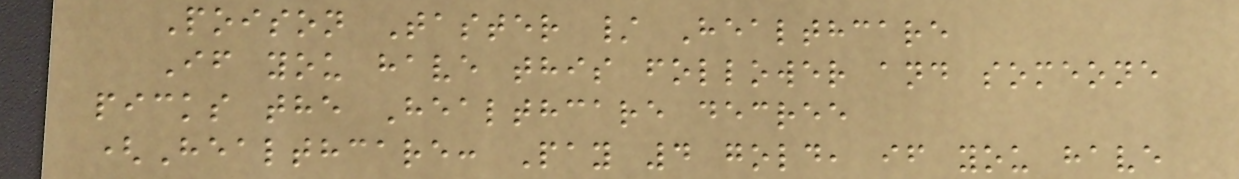Poison Taster / Healthcare
If you have this follower and someone
picks the Healthcare decree
(Healthcare: Pay 4 gold, if you have
